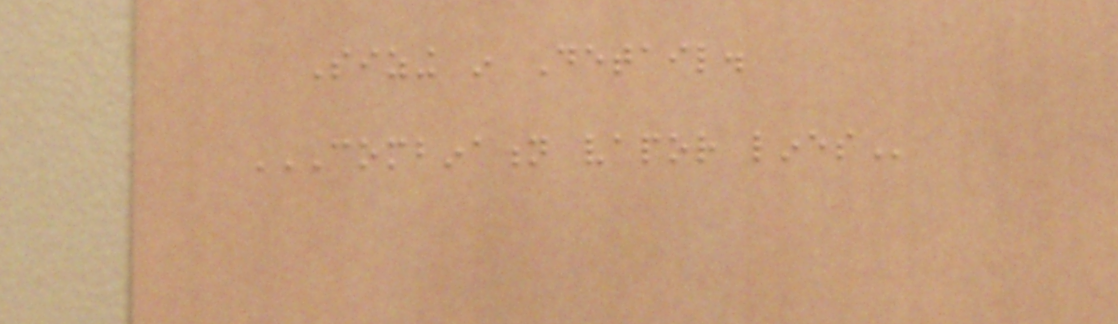Sizing in Detail.
COMBINATION VAPOR LINES
